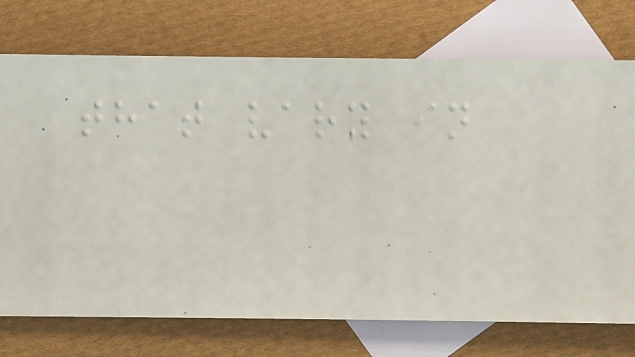that vary in
